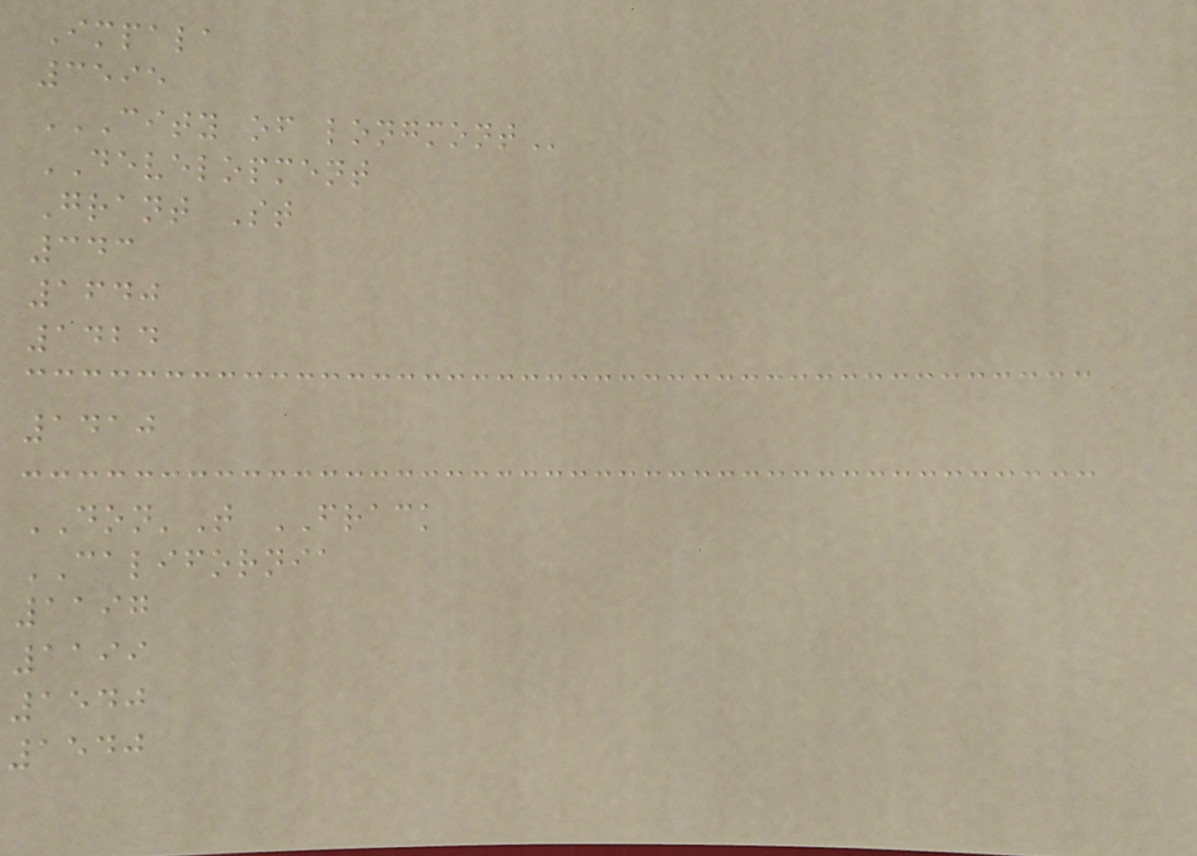Impala
3595
CITY OF LONGMONT
DEVELOPMENT
Grant St
343
1640
1424
1410
DON'T FRACK
CALIFORNIA
1197
1199
1540
1540
